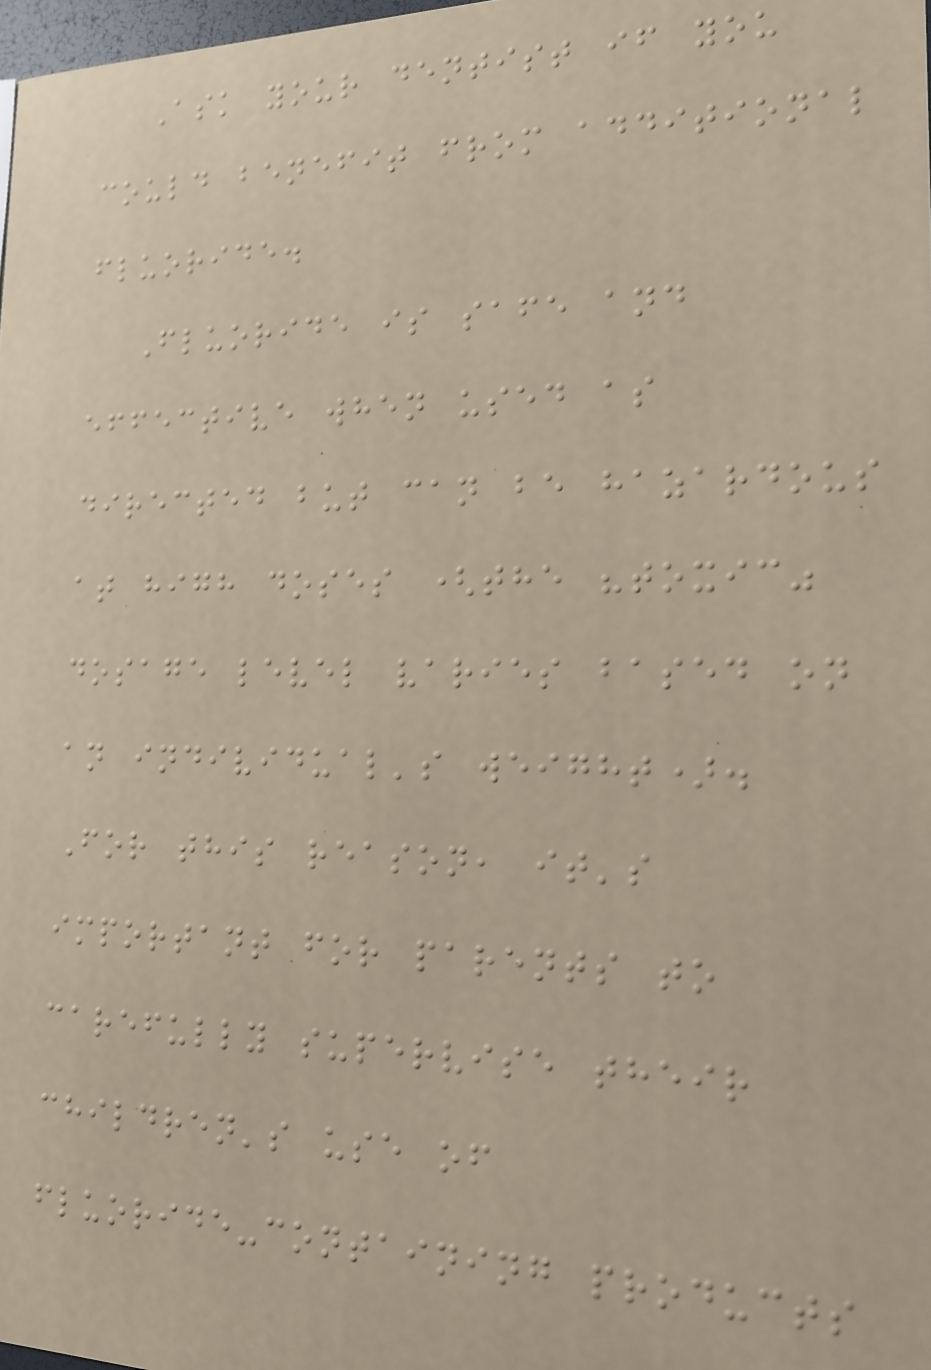Ask your dentist if you
could benefit from additional
fluoride.
Fluoride is safe and
effective when used as
directed but can be hazardous
at high doses (the "toxic"
dosage level varies based on
an individual's weight).
For this reason, it's
important for parents to
carefully supervise their
children's use of
fluoride-containing products
